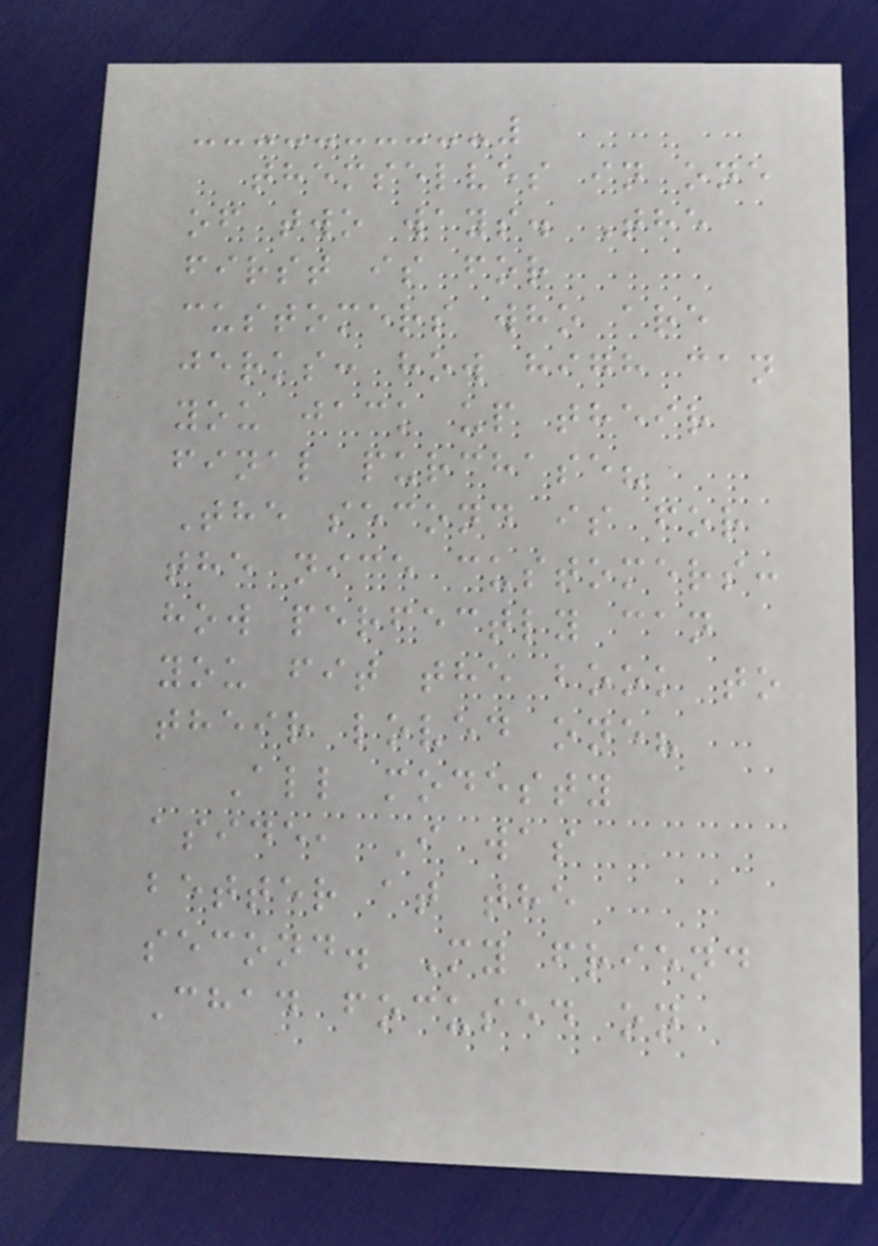themselves in one
of two ways. The
first is for
customers who are
jerks: how high can
you jack up their
final purchase?
The second is for
the nice customers:
how perfectly can
you fit the book to
their loved one?
All modesty
aside, I was
better at the
second. My friend
Chad focused on
